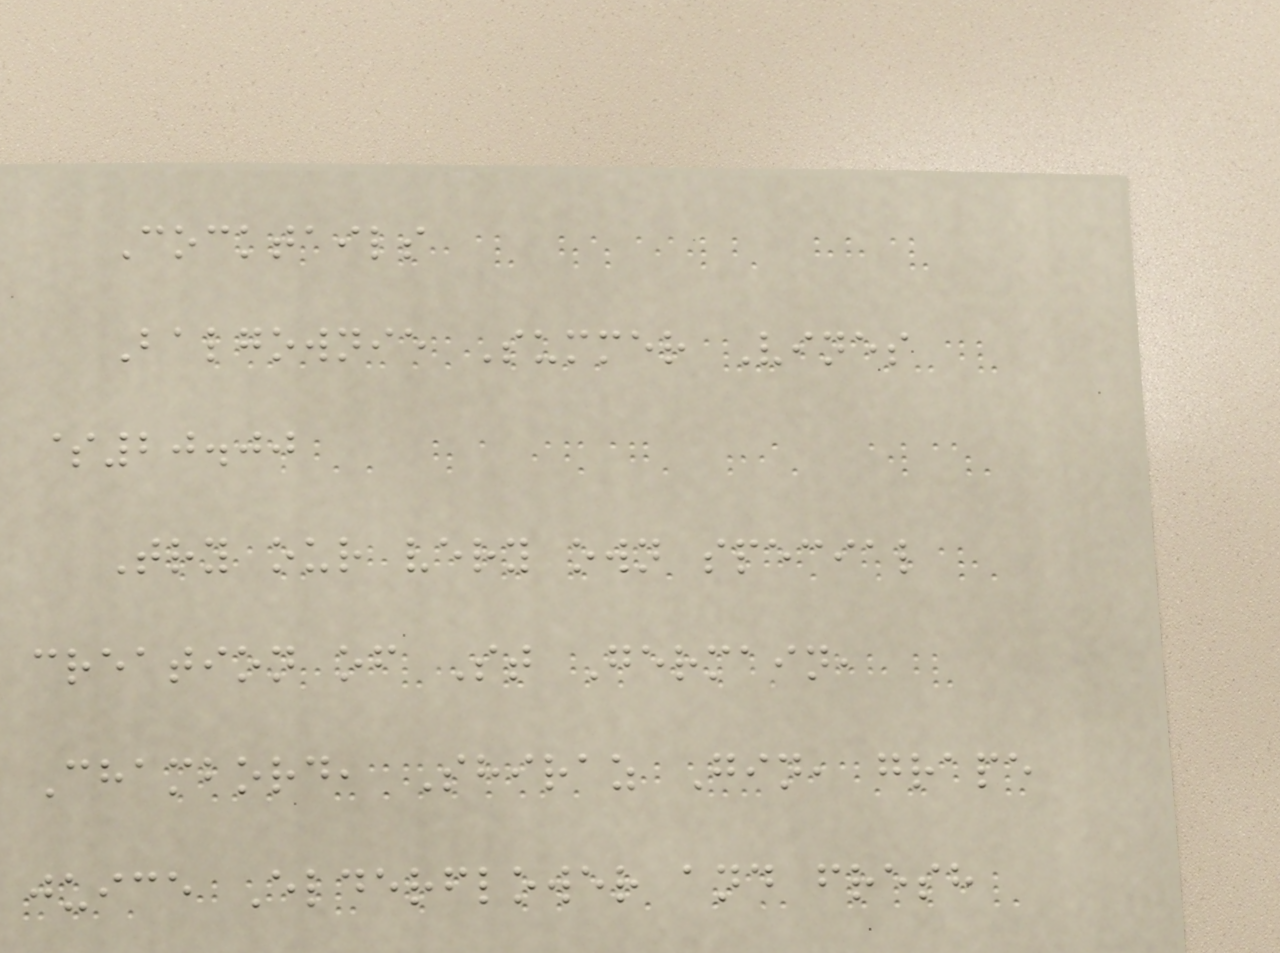Cocktails
Balgownie Summer Vines
$20.00
Try our very own special
creation of St Germain,
Chambord, Shiraz Gin, grape
juice Elderflower and fresh
